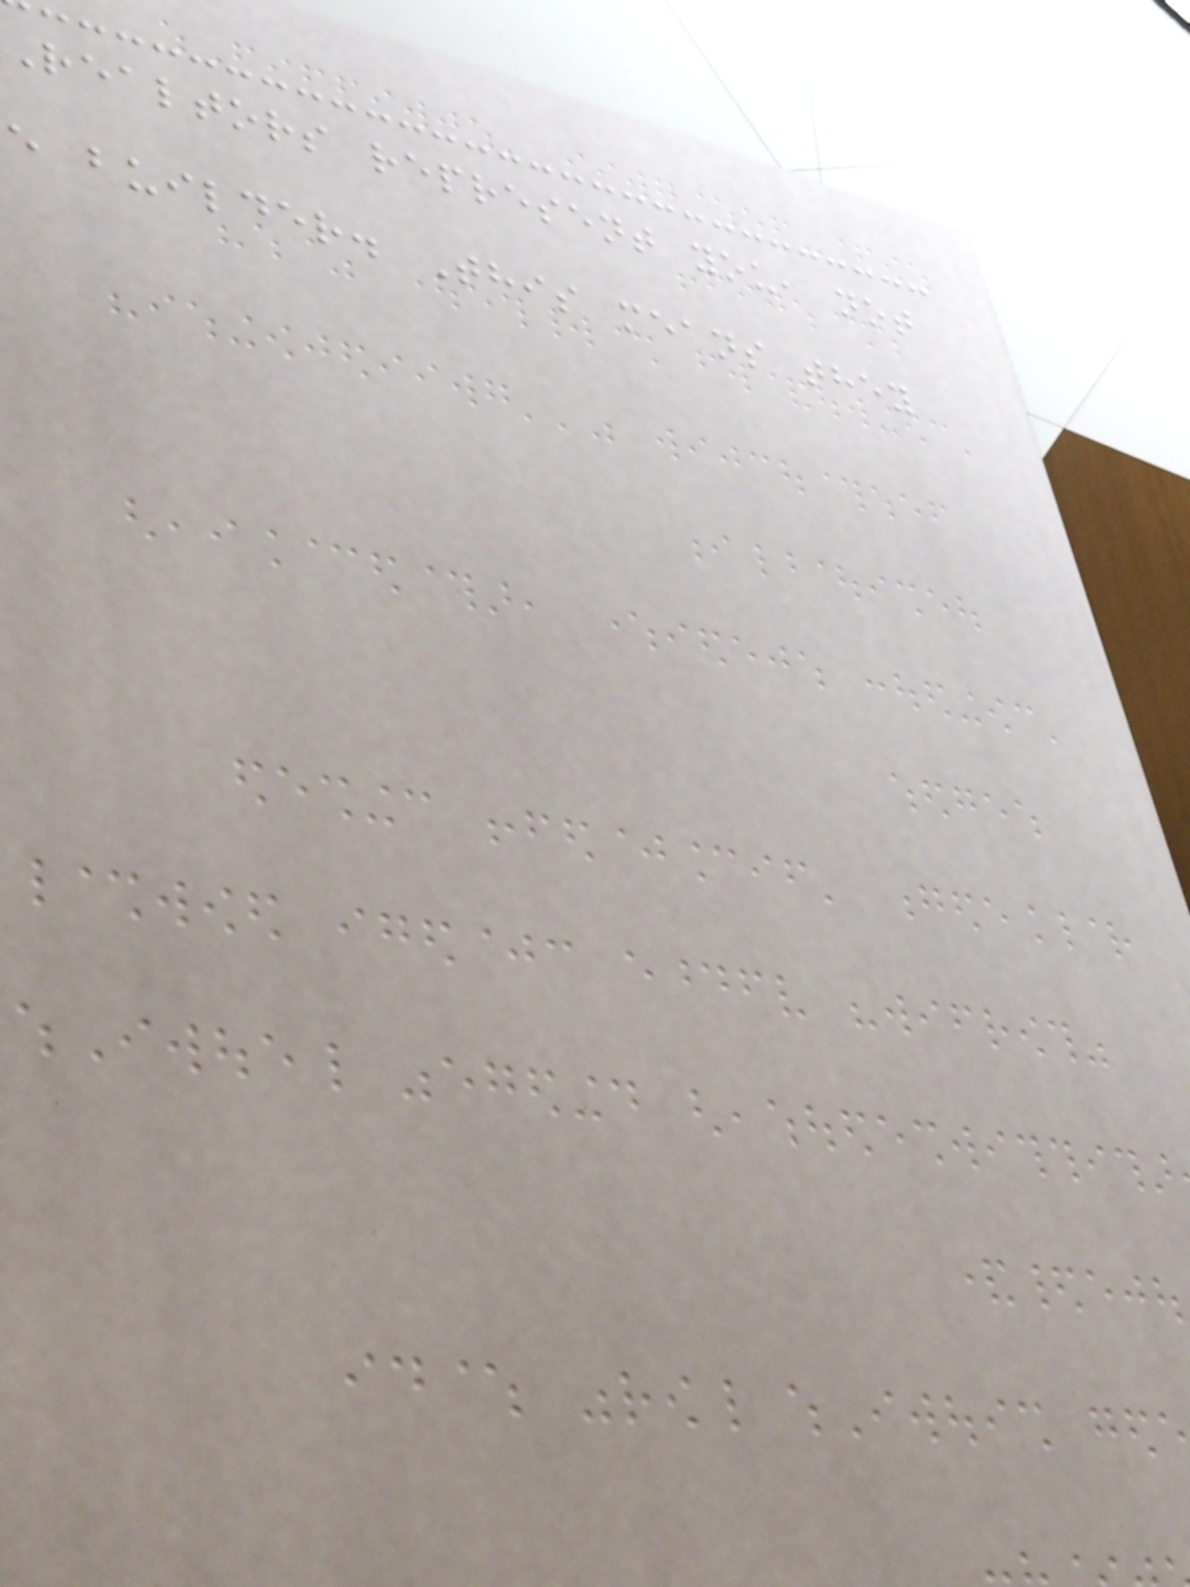Realtors represent you, not
e builder. This means they
